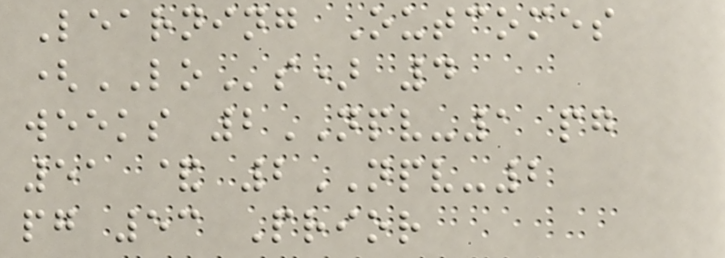Learning Outcomes
(LOs) 4
weeks 2NPV-1 pg
51 & 2NPV-2
pg 53 Prior
